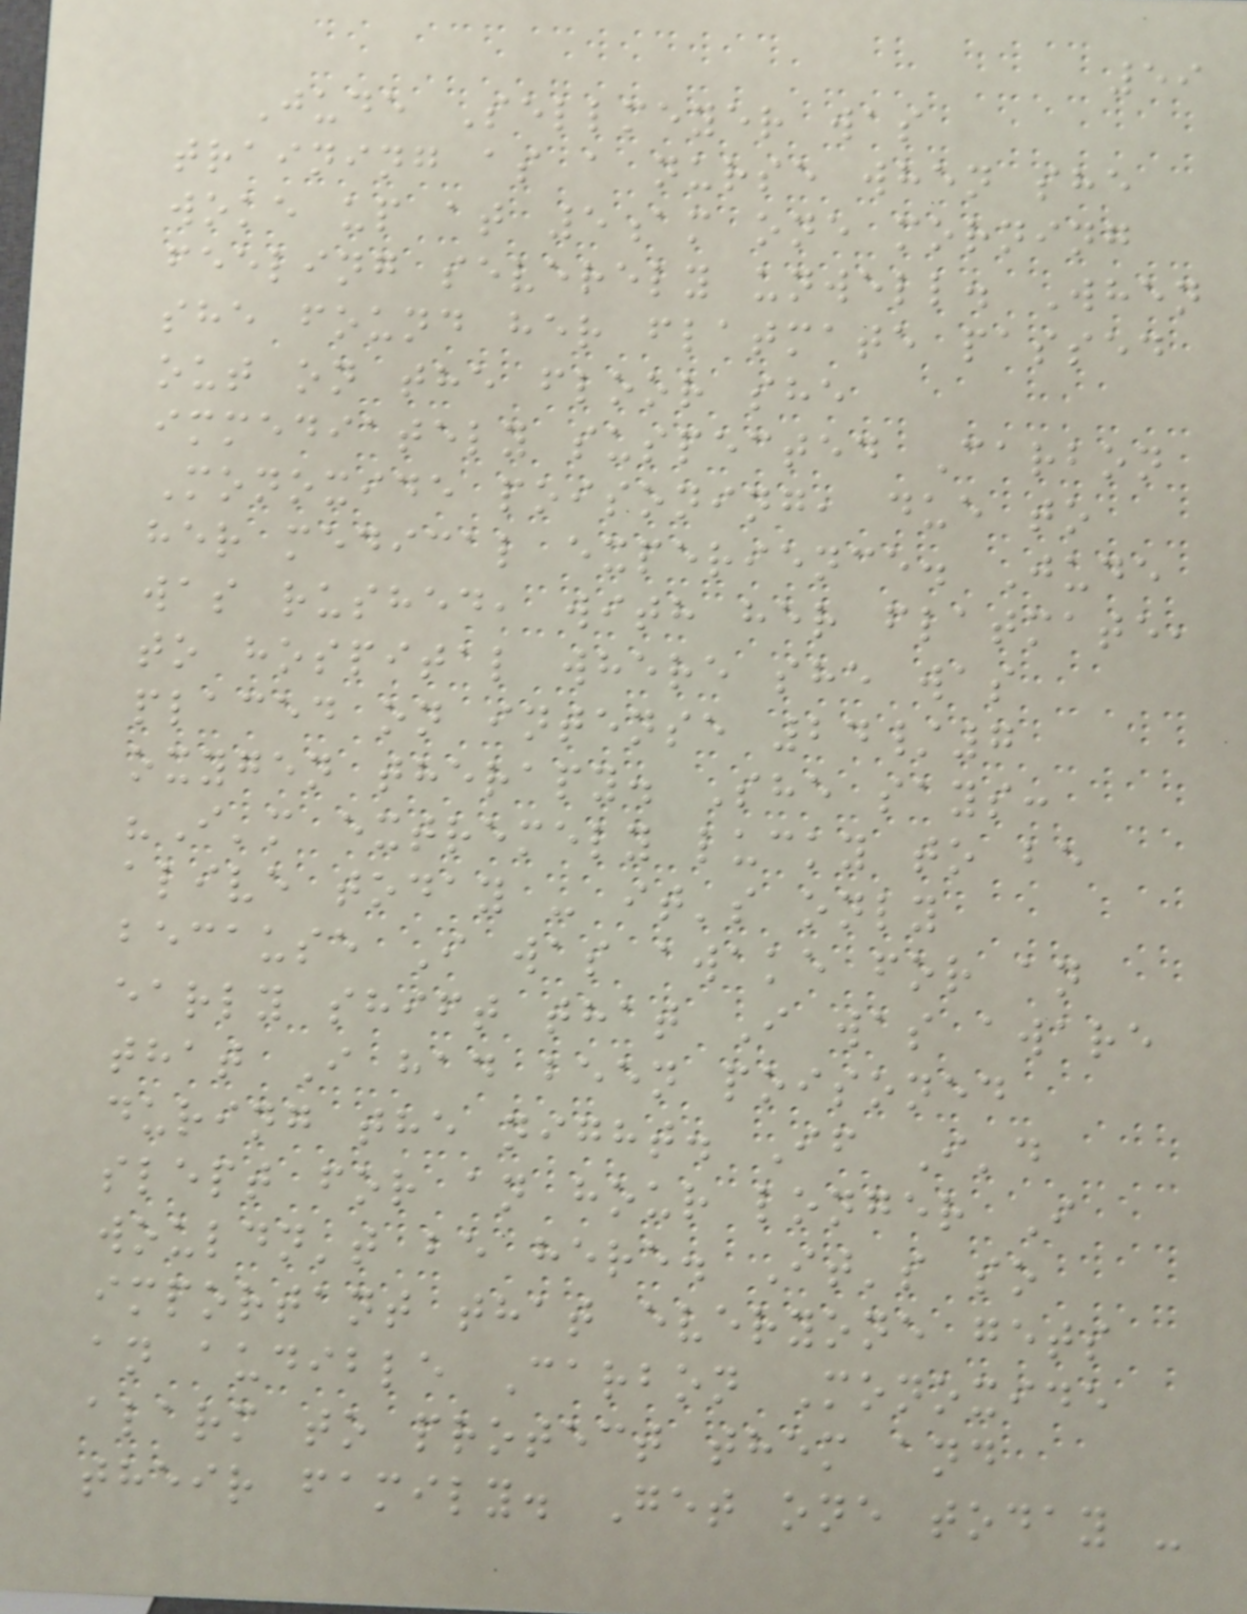59
Jude Sellmeyer was
training as a nurse when she
woke up at 5am one morning
feeling severely unwell. When
she found her flatmate passed
out on the floor she
immediately suspected Carbon
Monoxide poisoning, due to
her medical experience. Jude
was rushed, with her flatmate,
to hospital where she was
placed on intense 24/7
oxygen therapy. She says:
"I'm extremely lucky to be
alive today - it's only
because I was awake for an
early shift that I was aware
that I had been poisoned
during the night. If I'd
slept for an hour longer I
wouldn't be here. It's so
important that everyone gets
an audible Carbon Monoxide
alarm to protect them and
their family. Get one today -
